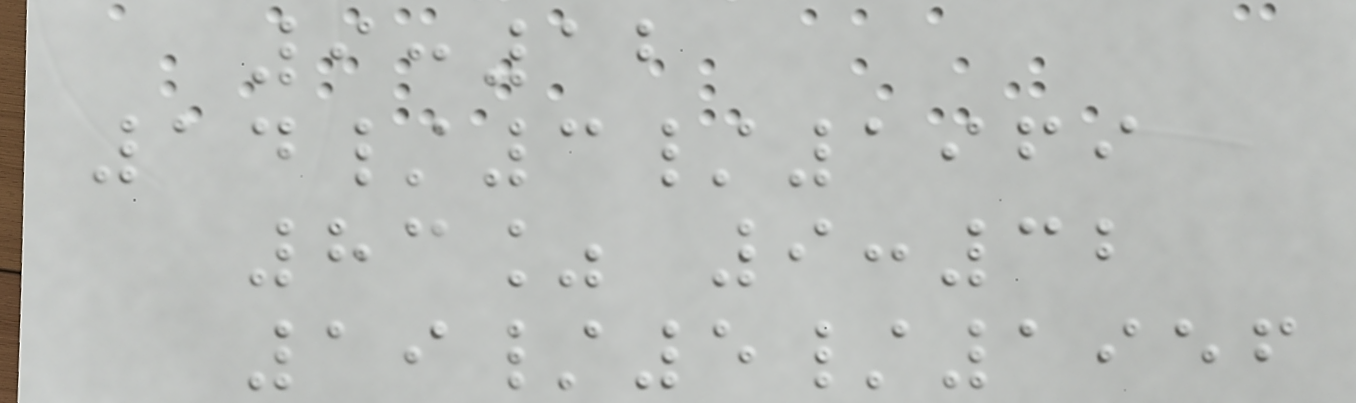9:12
14/3/1969
83% 9:32
19/5/1956
